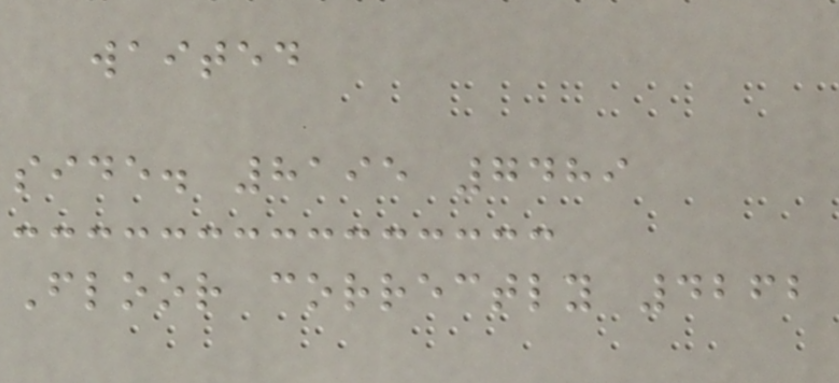waited
side. 8195 7489
Floor correctly 4262
